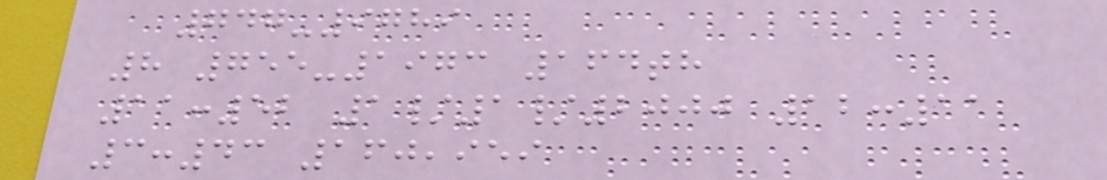747-9789
8 755-1973 164th
11:52 1/1/2000 12:11
3:43 160,959
